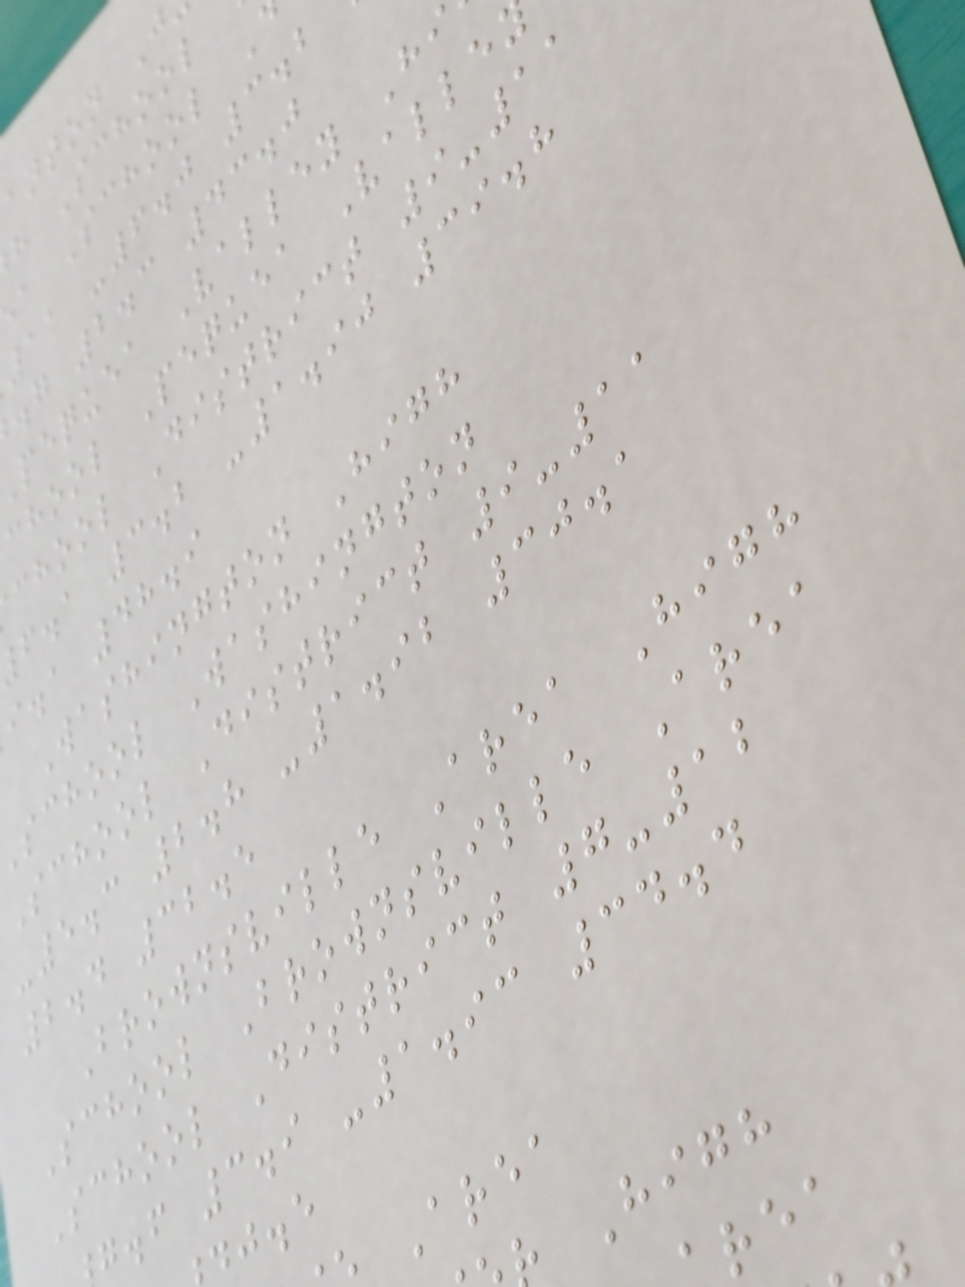anton J
h School
a School
11 -6.0 3.2
.g 2.3 43.0
pequea Valley Hi
chool Pequea Valle
chool District 9-11
f.a 3.2 -1.90 39.8
i.a 48.9
Washington High
school Washington
School District 9-11
-5.3 2.8 -1.92 30.1
2.4 32.5
Brownsville Area High
School Brownsville Area
School District 7-12
g.f 3.9 -1.93 34.4
Area
